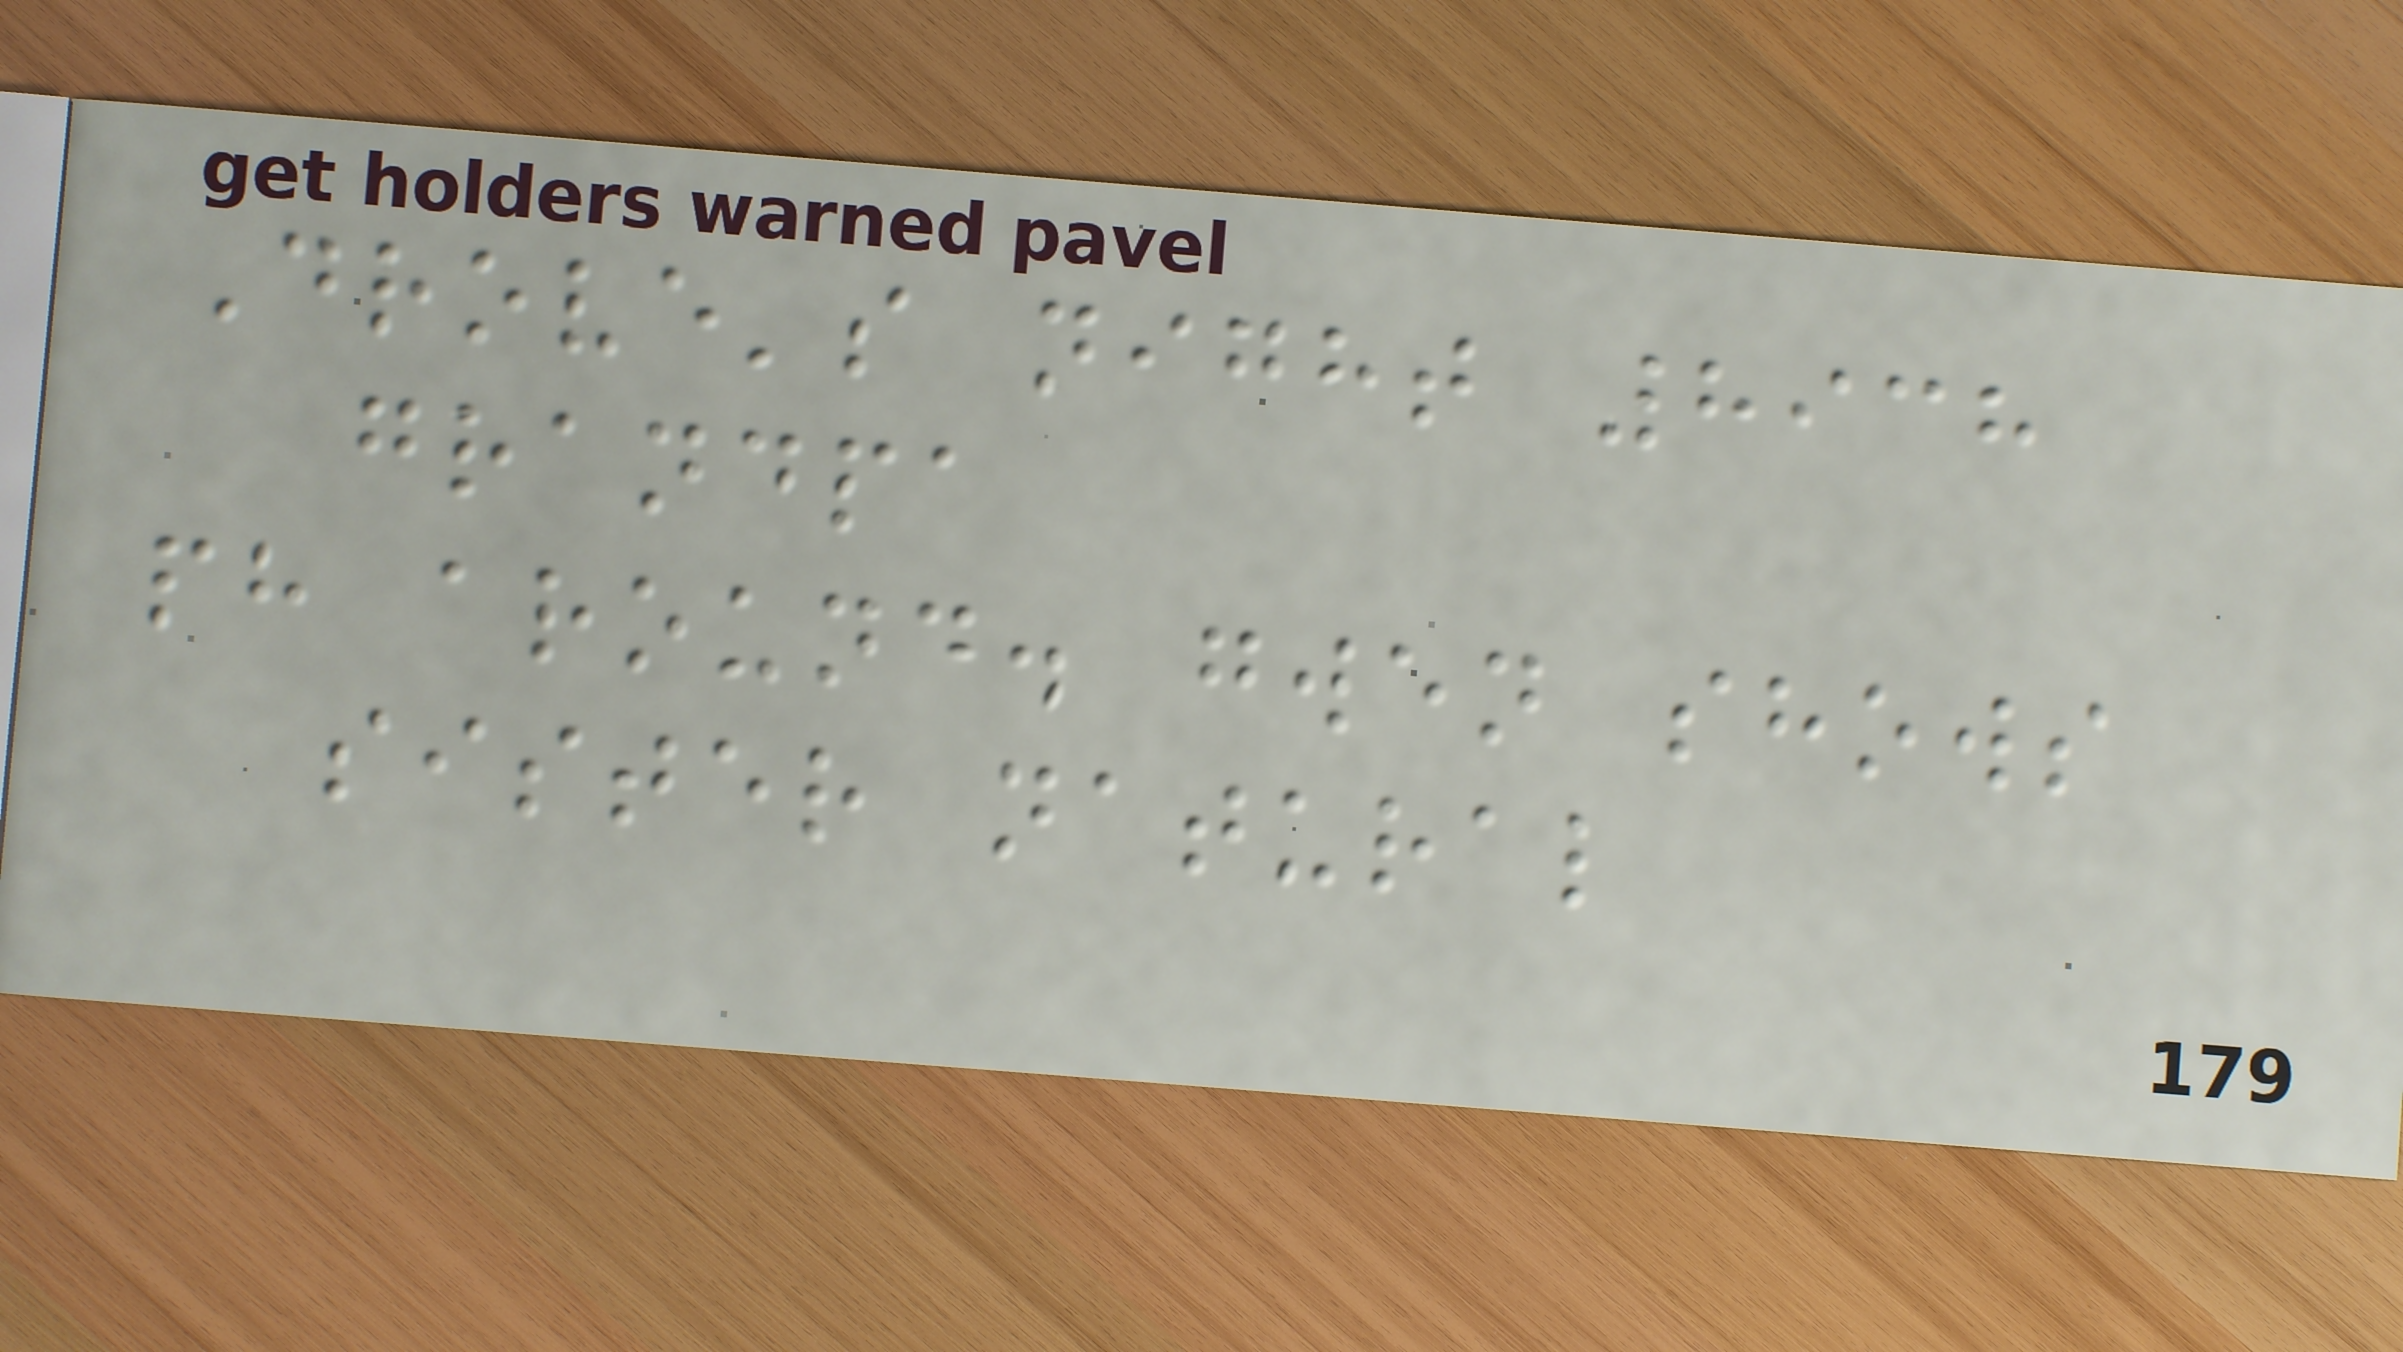Drove's night 8938
grandpa
ph around. gwen shows
sister natural
